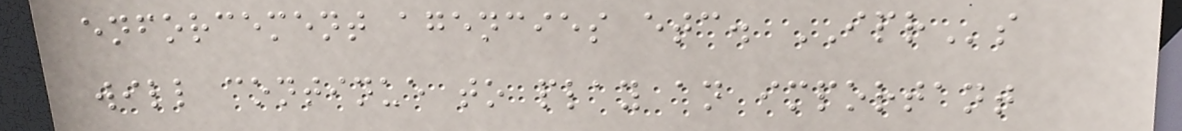enforcement agencies etc. IPRs
will continue to play an important
